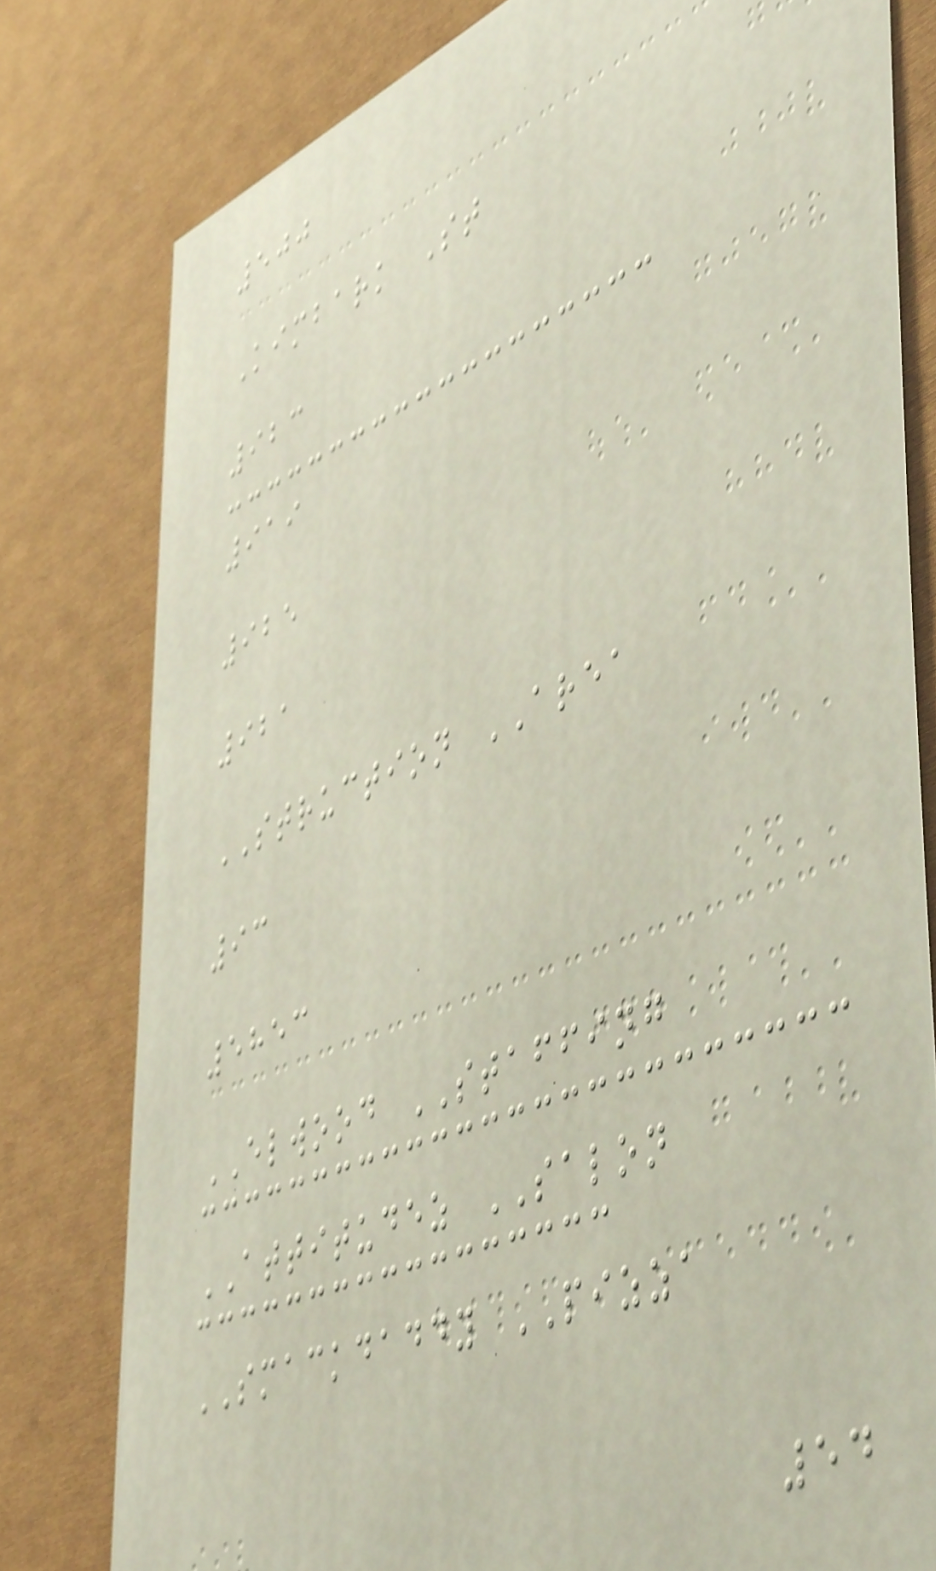500
Kimbark St
923
919
925
921
STRUCTION AREA
93
5853
ELWOOD STAFFING
ATTITUDEZ SALON
SMACKDADDY PIZZA
54
